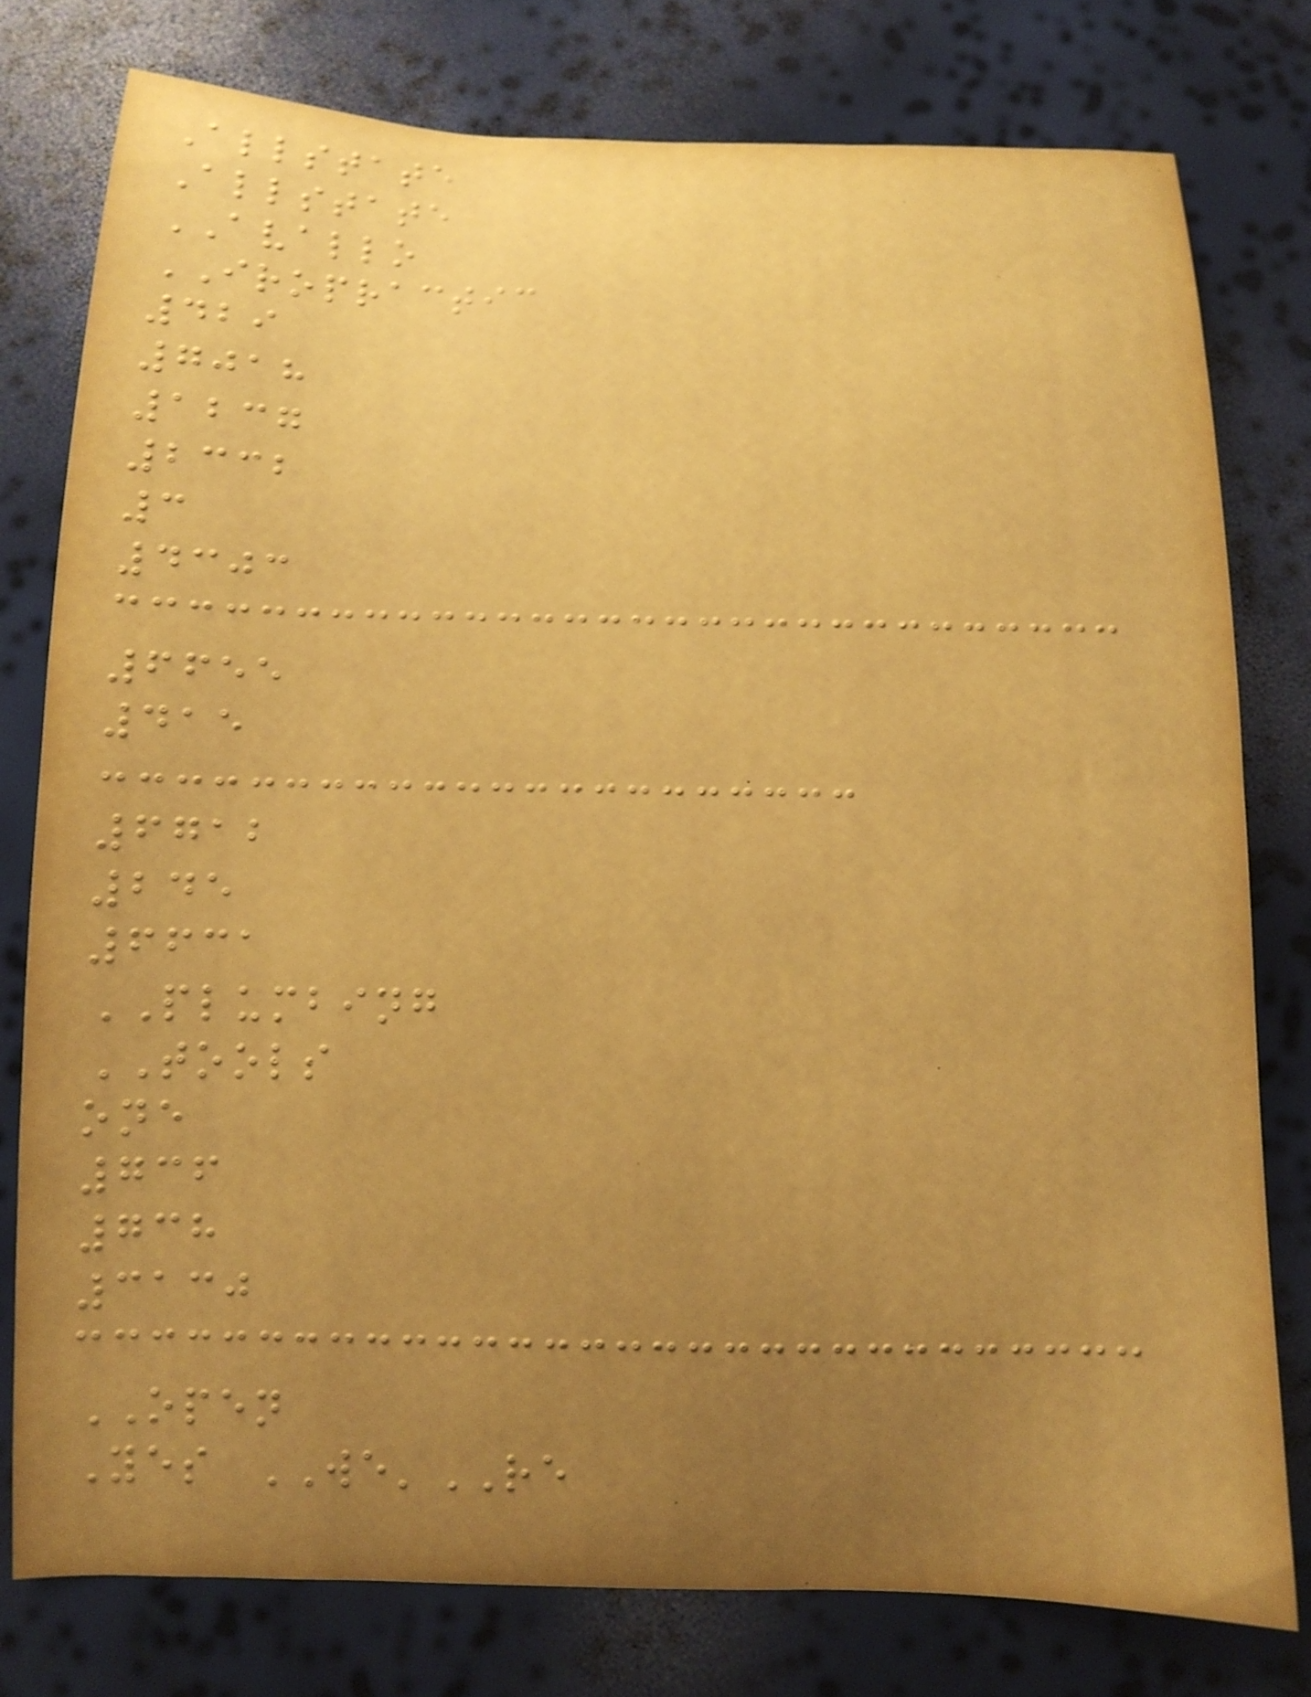Allstate
Allstate
AVALLO
IROPRACTIC
429
7018
1237
2332
3
4303
6655
415
6712
245
6631
PLUMBING
TOOLS
one
736
738
3130
OPEN
Yes WE'RE
